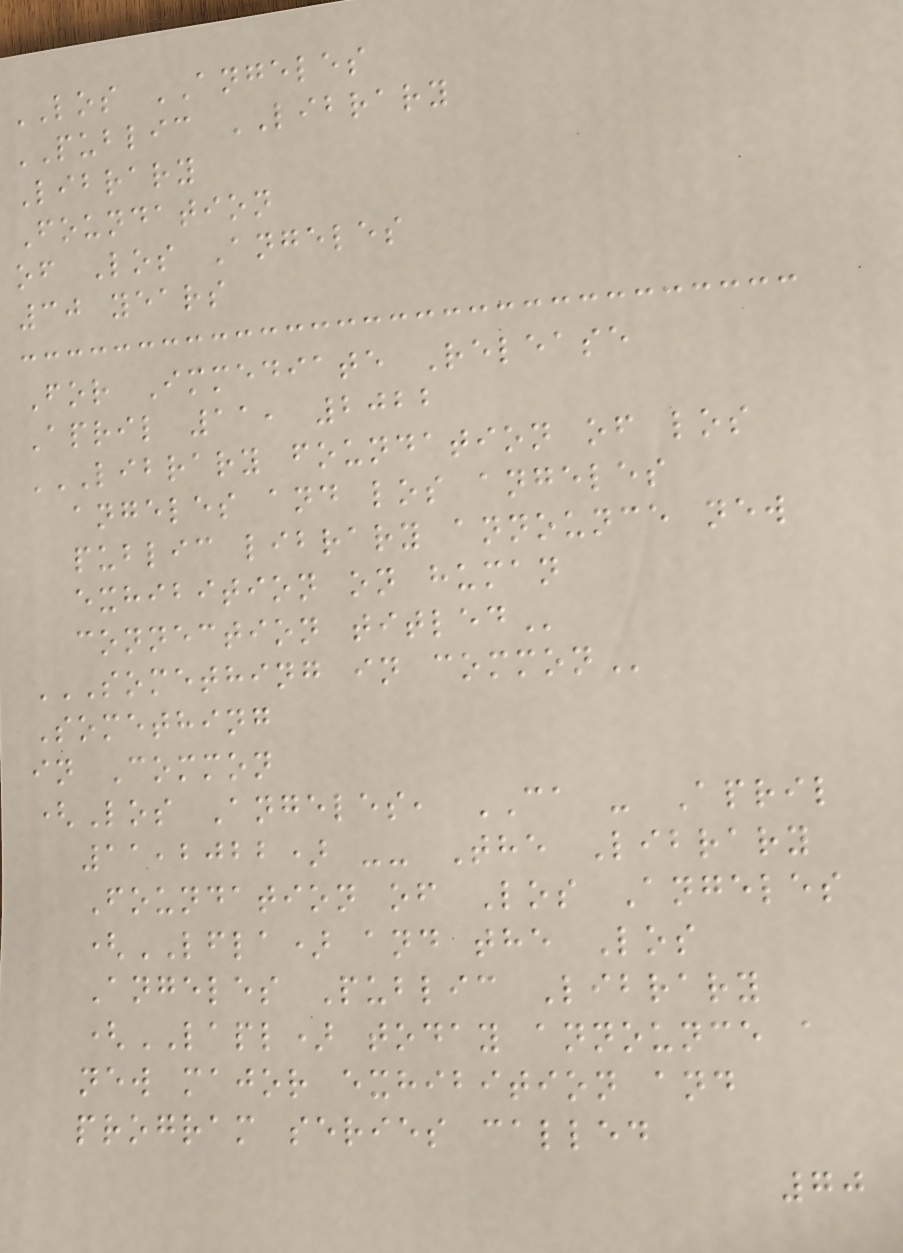LOS ANGELES
PUBLIC LIBRARY
Library
Foundation
of Los Angeles
30 years
For Immediate Release
April 11, 2022
LIBRARY FOUNDATION OF LOS
ANGELES AND LOS ANGELES
PUBLIC LIBRARY ANNOUNCE NEW
EXHIBITION ON HUMAN
CONNECTION TITLED
SOMETHING IN COMMON
Something
in Common
(Los Angeles, CA - April
11,2022) -- The Library
Foundation of Los Angeles
(LFLA) and the Los
Angeles Public Library
(LAPL) today announce a
new major exhibition and
program series called
70
